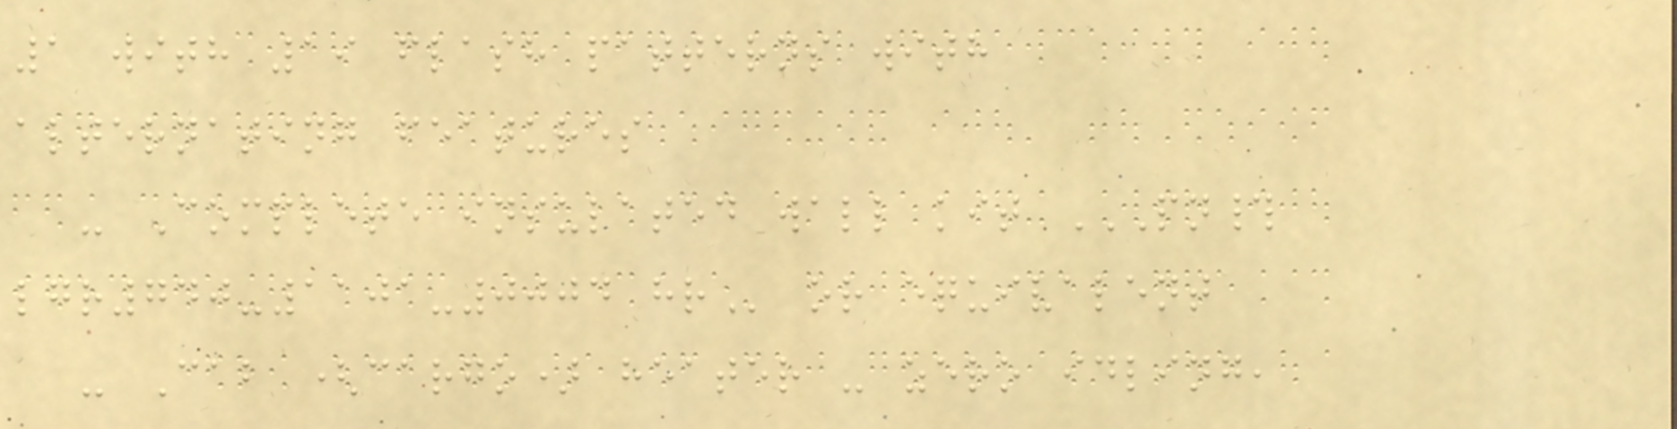1 with 19 flash patterns with
alternating features
- Complete insulated wall kit PN#
LGR740-1101-0004 HR or equivalent
- Cab (cargo) heater - zero idling,
